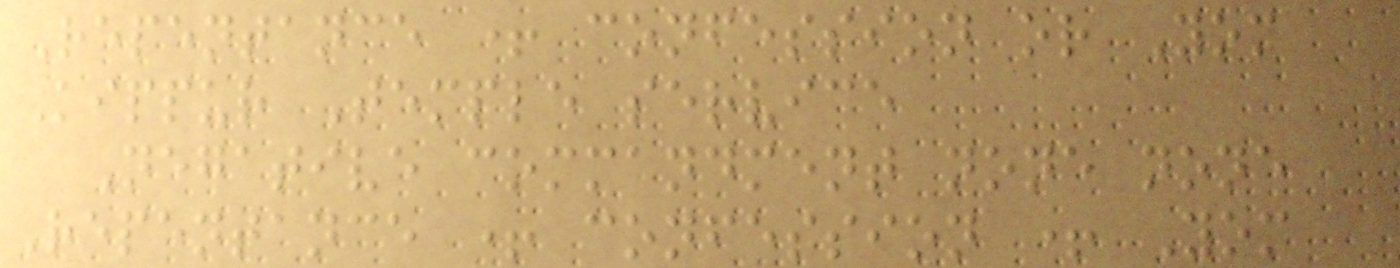Repentance + confession or Yom
Kippur Temple service
Negative commandment none none
Repentance + confession + Yom
